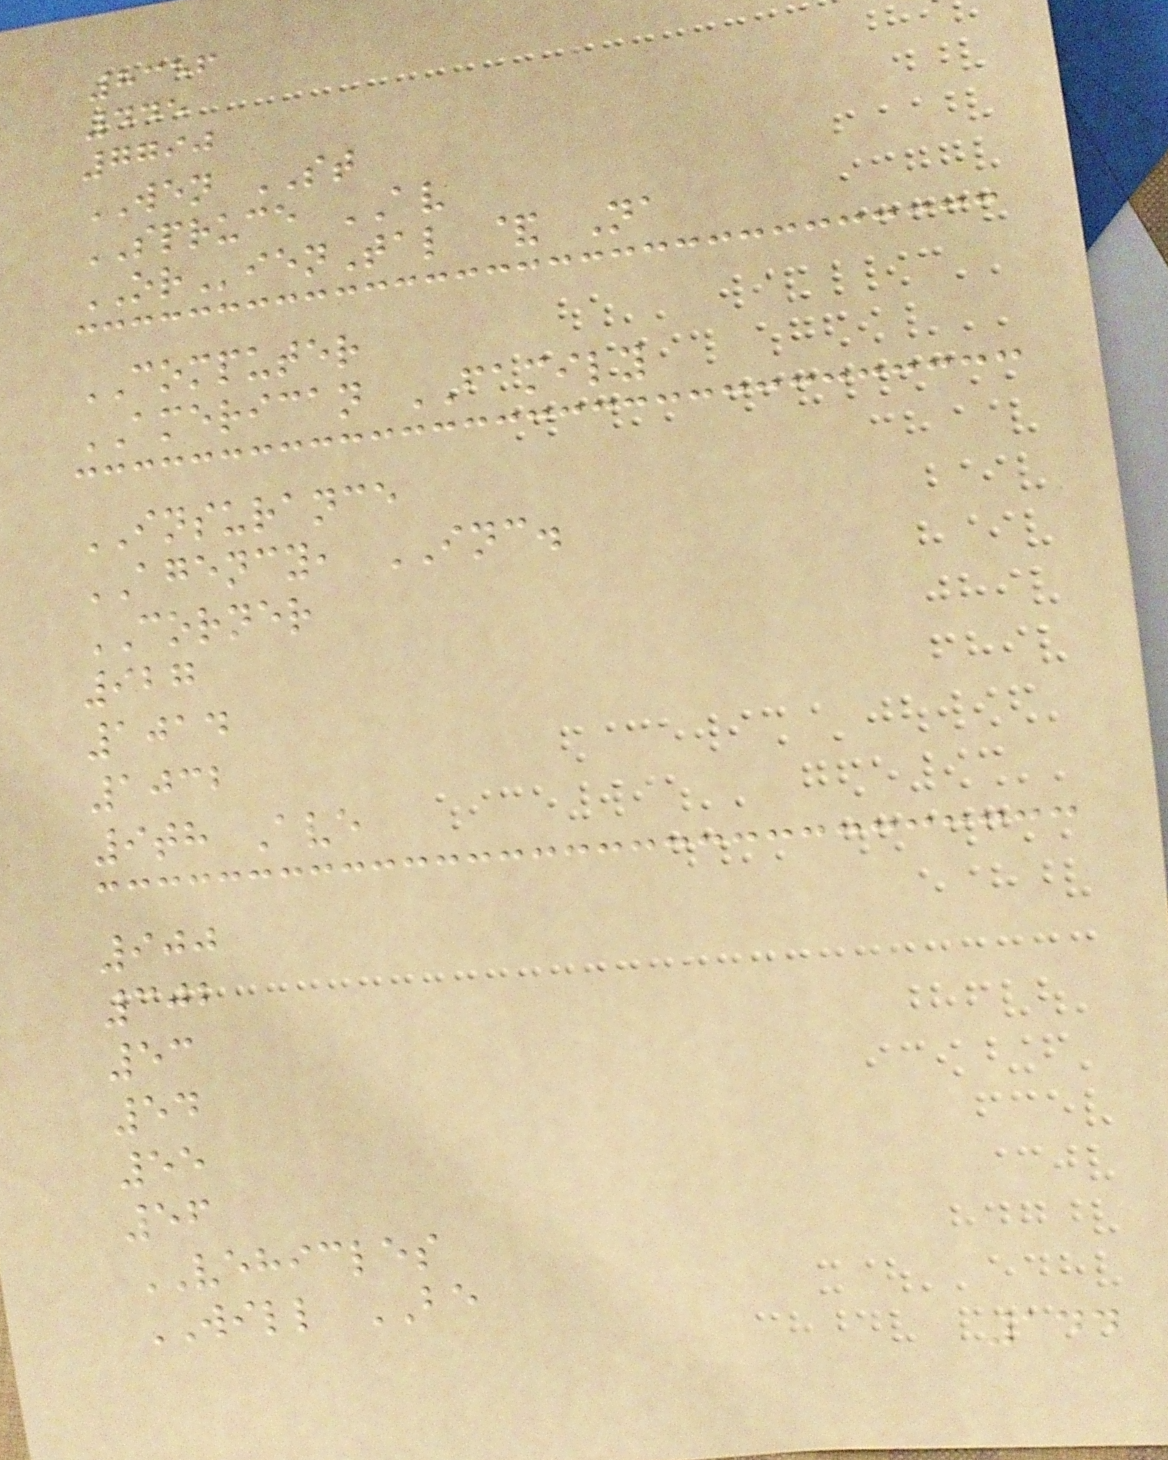8356
445
7790
WEN ST
SPRUCE AV
ORienTal & Na
COMPUTER
AMERICAN FAMILY
INSURANCE
AGENCY, INC.
CORNER
927
1014
1032
9th Ave
900
302
53
54
55
56
VEHICLES
WILL BE
144
